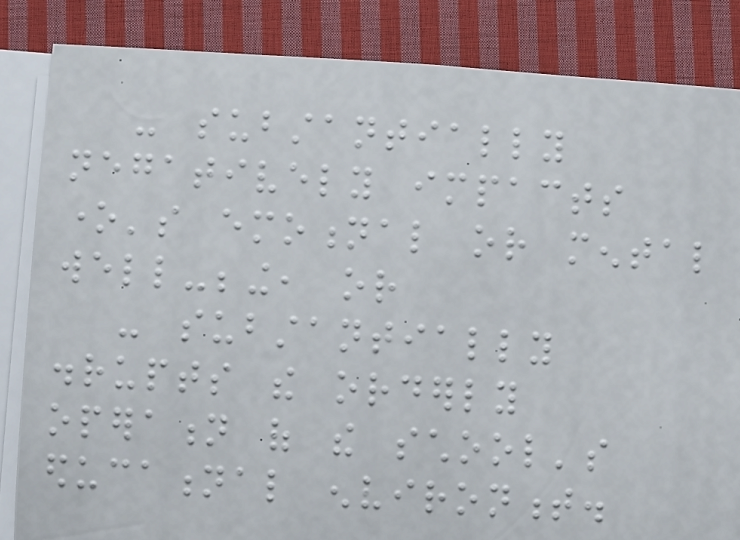- substantially
negatively impacts
one's emotional or mental
well-being, or
- substantially
disrupts the orderly
operation of the school's
educational environment.
